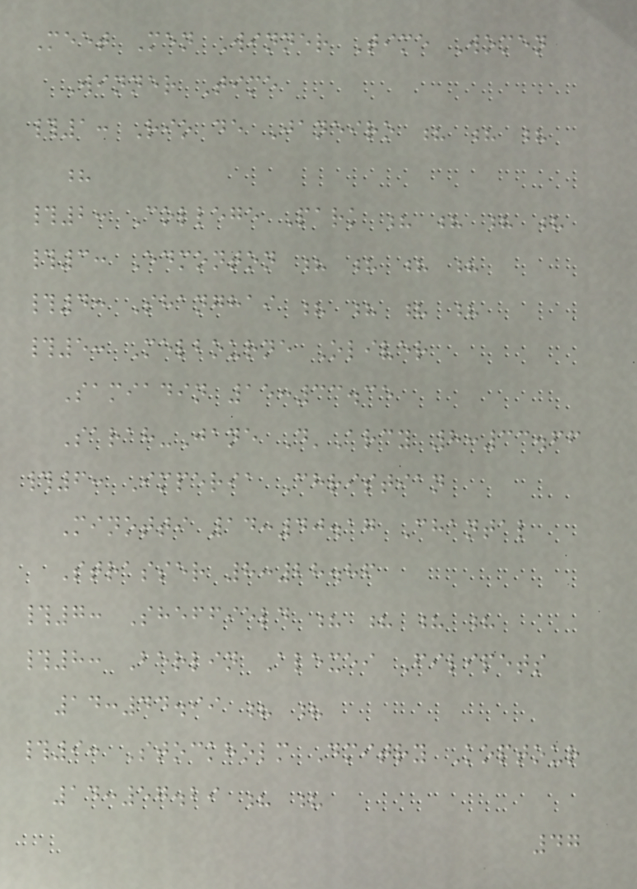Meet Men Winner Time Women
Winner Time
#1: Rio de Janeiro ? ? ?
?
#2: College Park ? ? ? ?
#3: Edmonton ? ? ? ?
#4: Shanghai ? ? ? ?
#5: Melbourne Oliver
Samiadin 15:33.35
Sarah-Jane D'Arcy 8:33.66
#6: Imperia Christian
Minotti 14:40.17 Chantal
Strasser 8:28.86
#7: Sheffield ? ? ? ?
#8: Berlin Alexei Filipets
14:44.99 ? ?
#9: Stockholm Dmitry Koptour
14:57.29 ? ?
47
